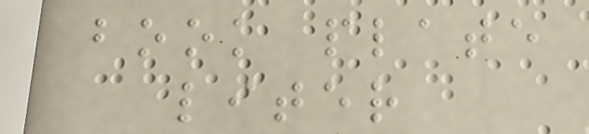book plate
liter
